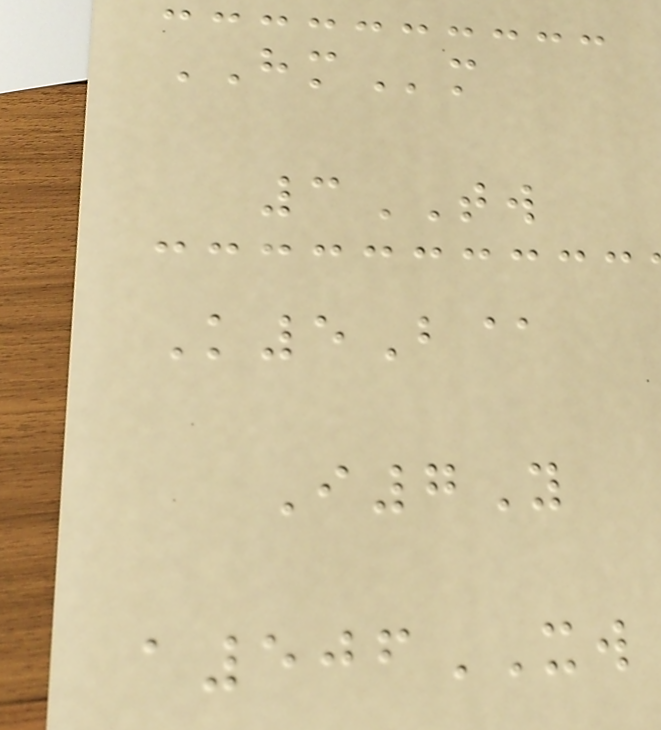HMm
3TW
K5B@
I7Y
a506XW
